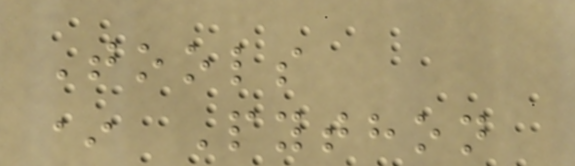Tools
* Python
